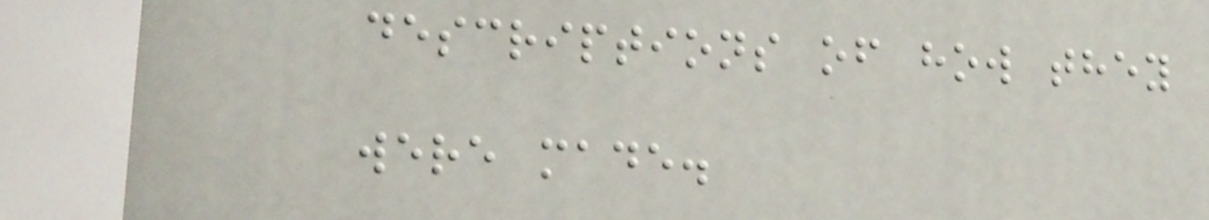descriptions of how they
were made.
